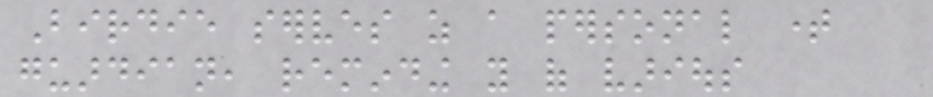Birdie serves as a personal time
guardian, reminding you of various
